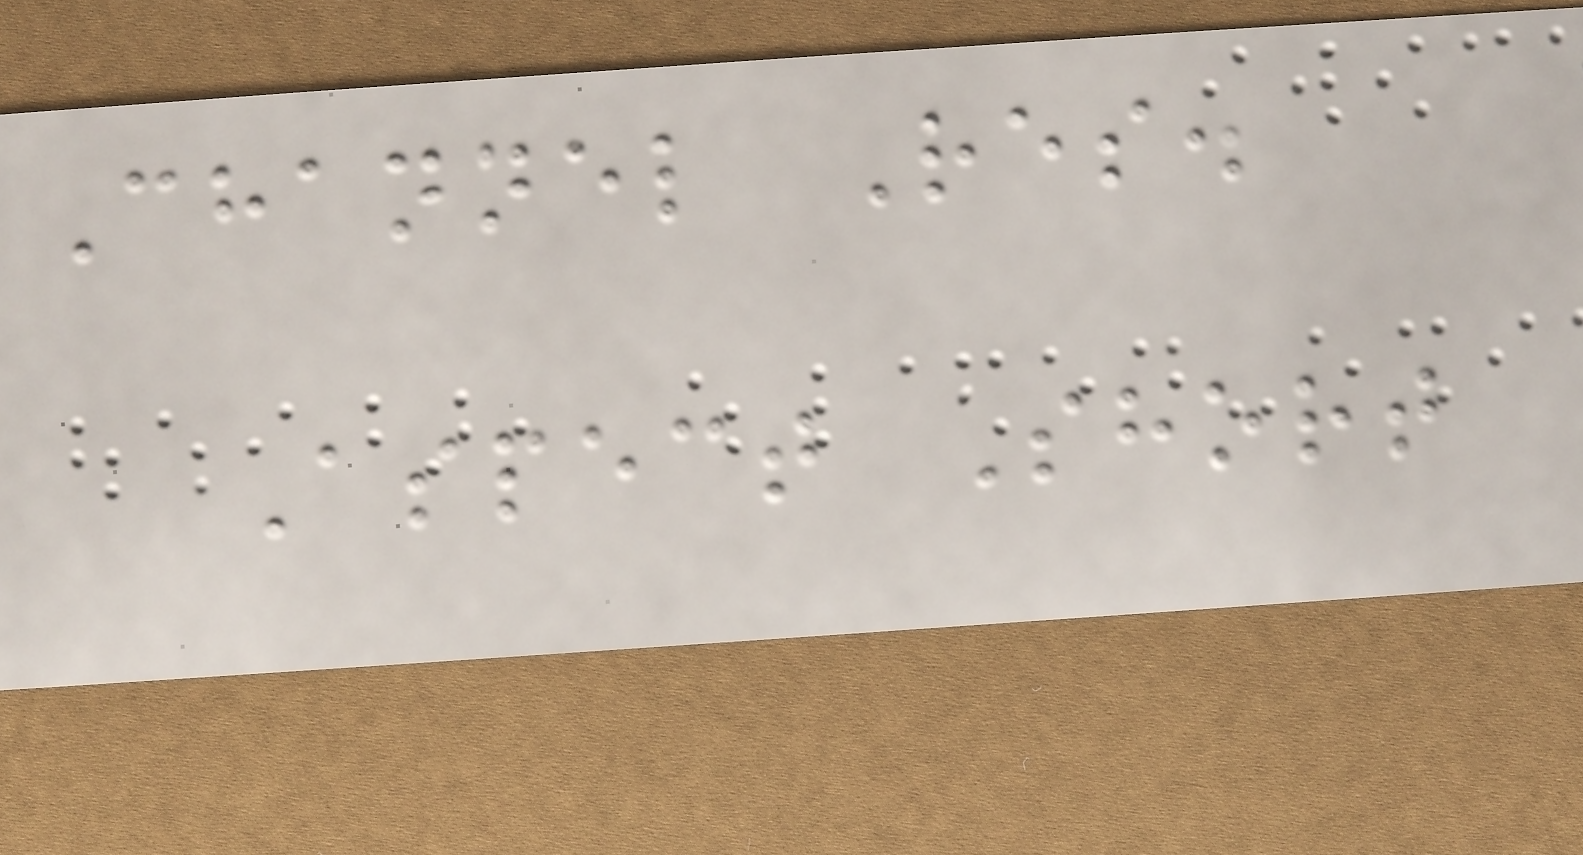Channel Res.
Aspect Short
